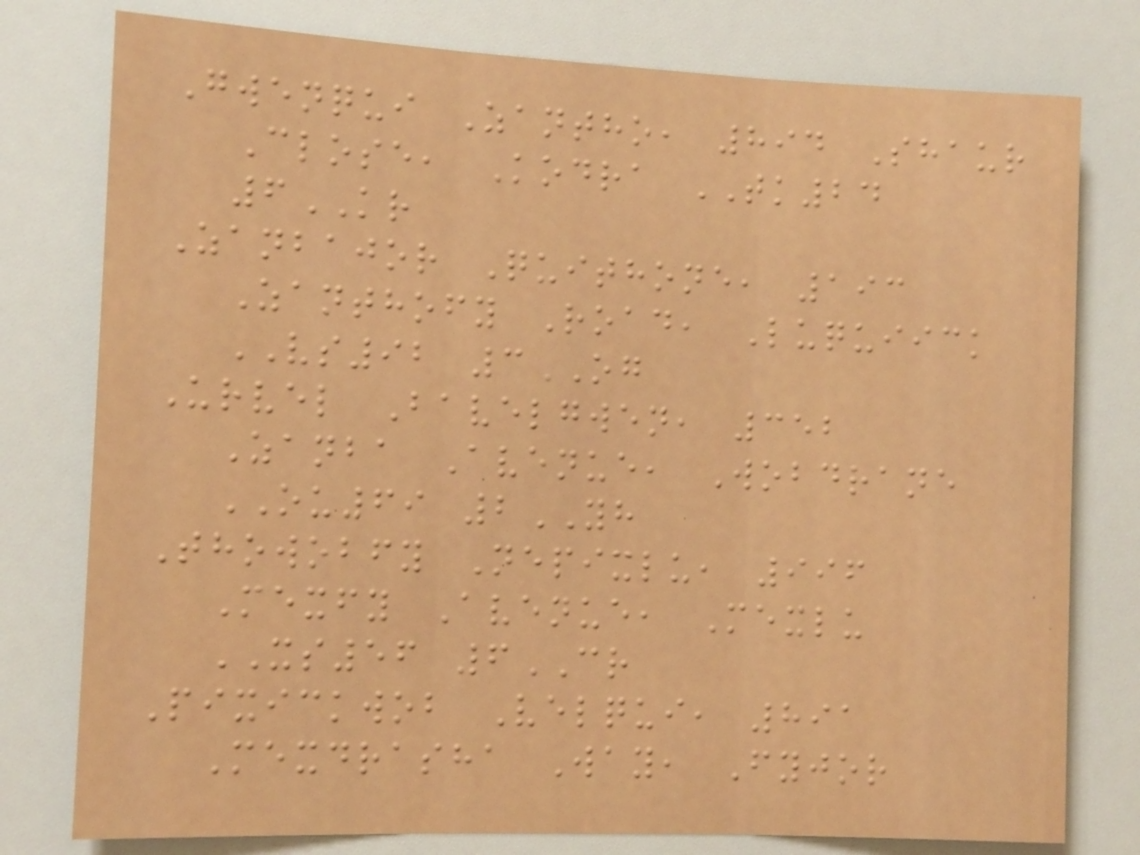Gwenqui Zantho, 894 Shaur
Close, Kodra TK24
6KR
Zanbajor Quithone, 193
Zanthofy Road, Luquiick
VS92 3OG
Urvel Bavelgwen, 352
Zanba Avenue, Wobdrane
OU69 2YH
Thowobfy Nepixlu, 996
Mexfy Avenue, Mexlu
XS56 6CR
Pixickwob Velqui, 891
Mexdrasha Way, Fyjor
